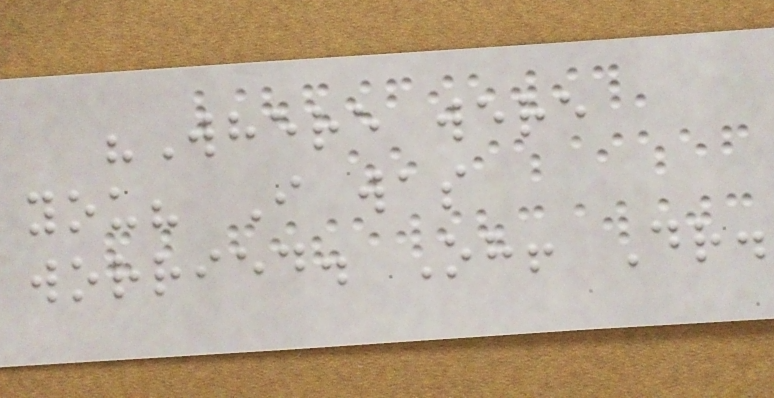"Where were
you? I was
worried. Oh! Dr.
